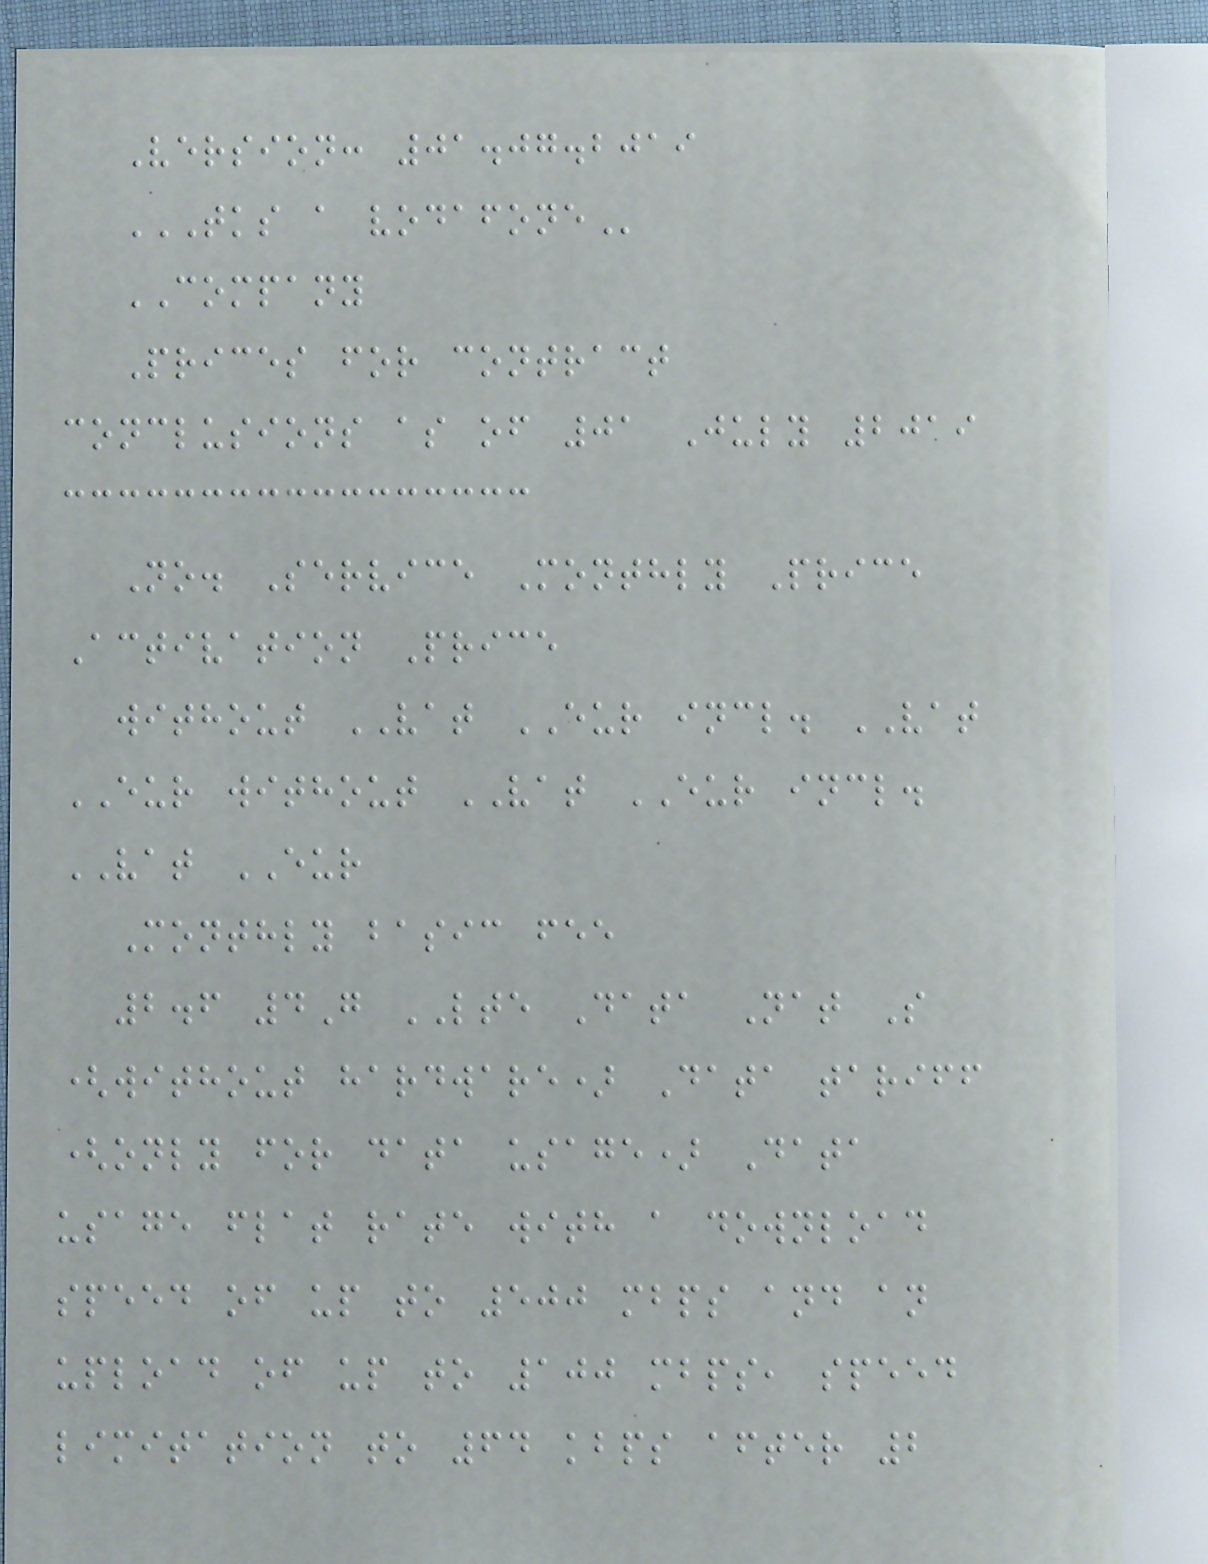Version: 01.07.2019
TKS A VODAFONE
COMPANY
Prices for contract
conclusions as of 01 July 2019
No. Service Monthly Price
Activation Price
without VAT EUR incl. VAT
EUR without VAT EUR incl.
VAT EUR
Monthly basic fee
2.6 4G LTE Data Nat S
(without hardware) Data tariff
(only for data usage) Data
usage flat rate with a download
speed of up to 500 mbps and an
upload of up to 100 mbps, speed
limitation to 64 kbps after 2
